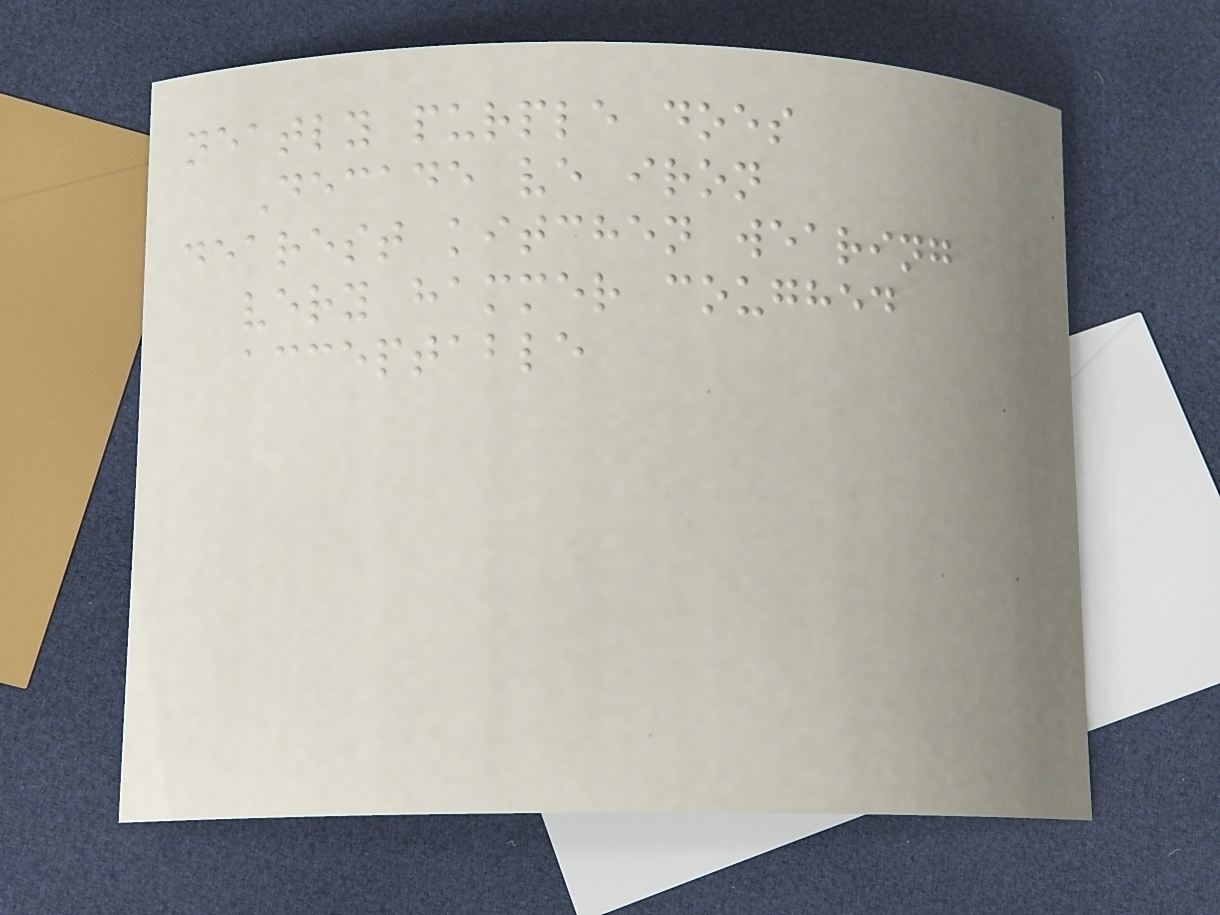neatly purple does
Decade ve iron
dearest kitchen wearing
very hammer coughed
acceptable
